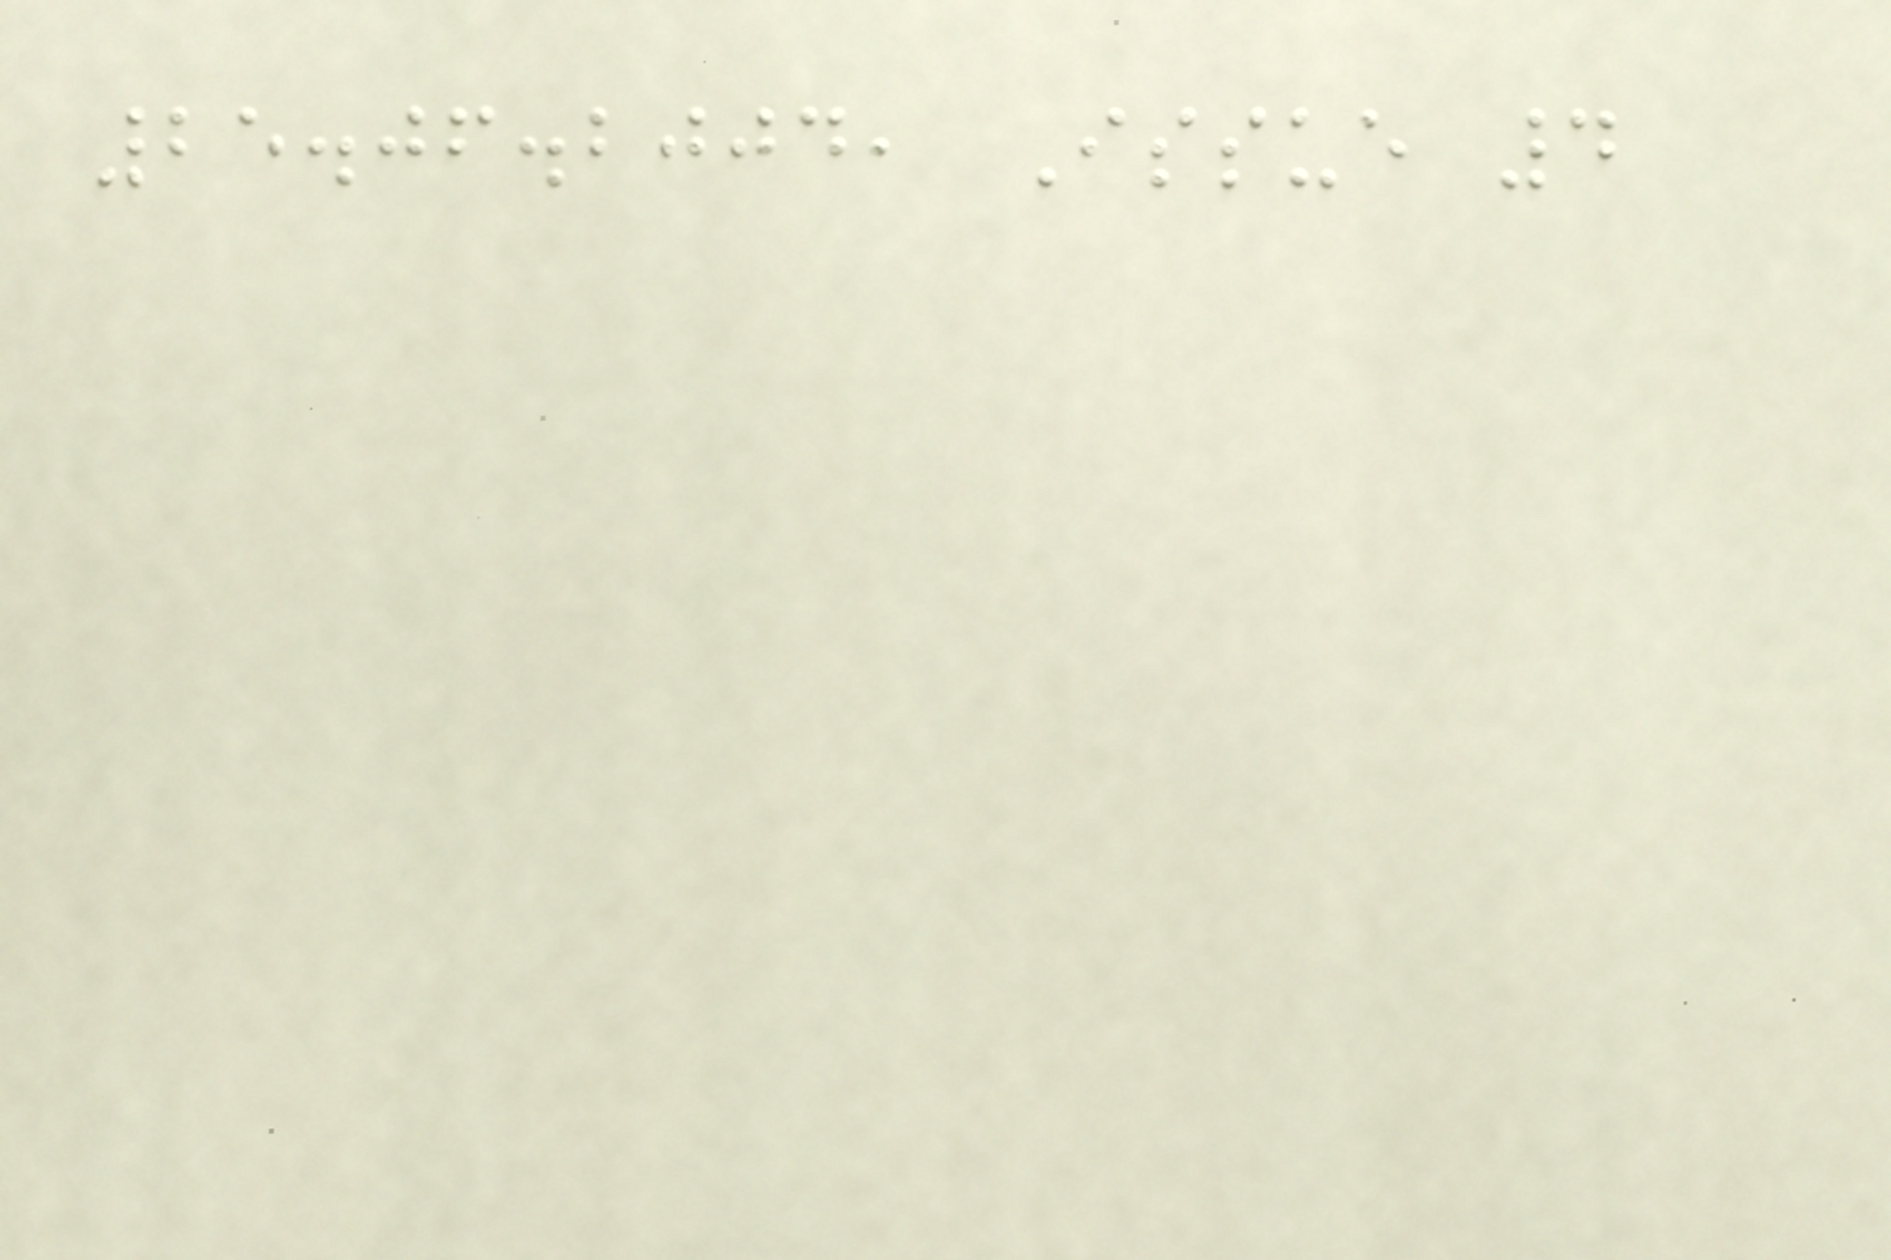25.06.2004, Issue 4
